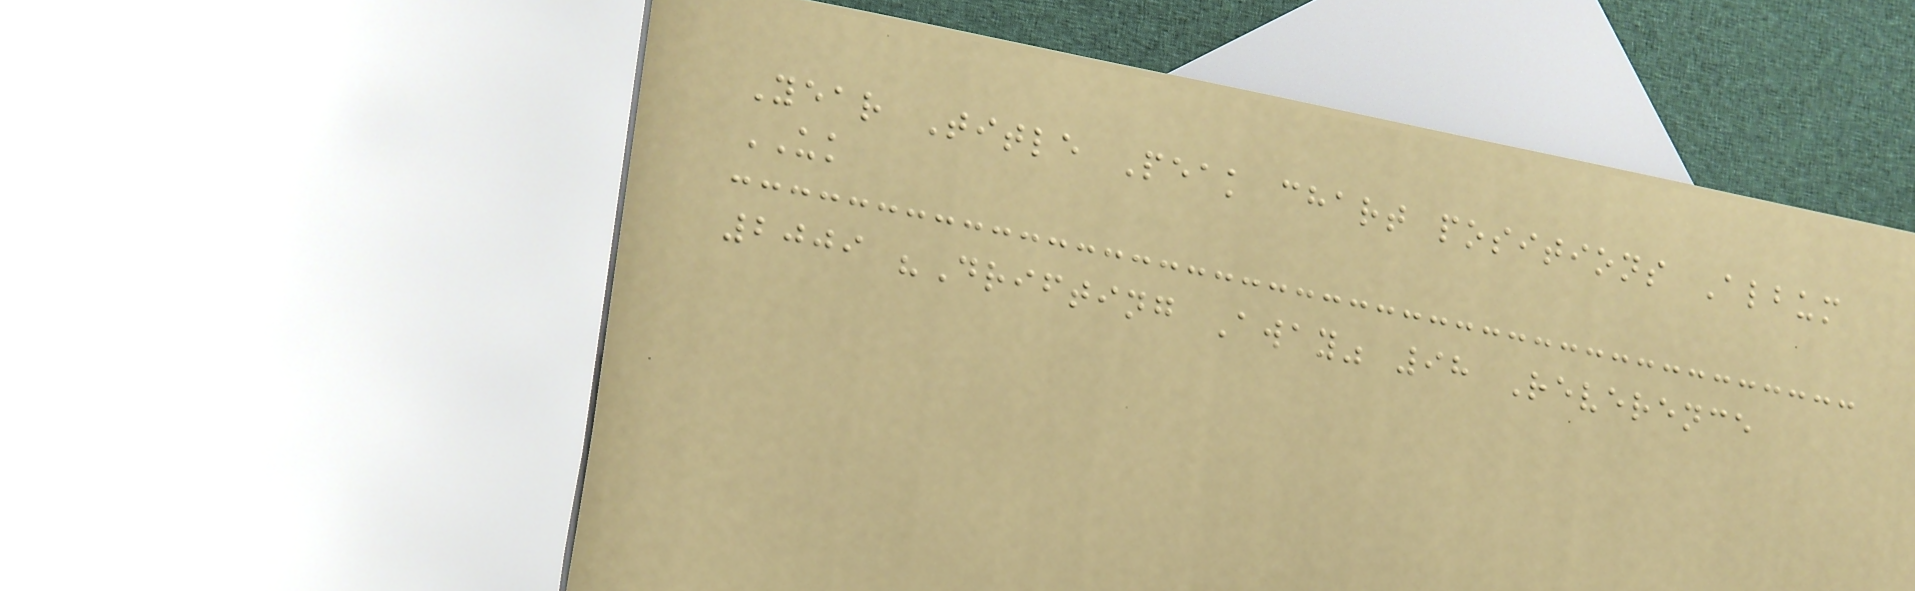Year Title Peak chart positions Album
UK
2009 "Drifting Away" 98 Reverence
